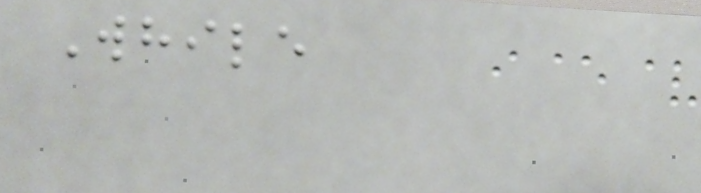While
